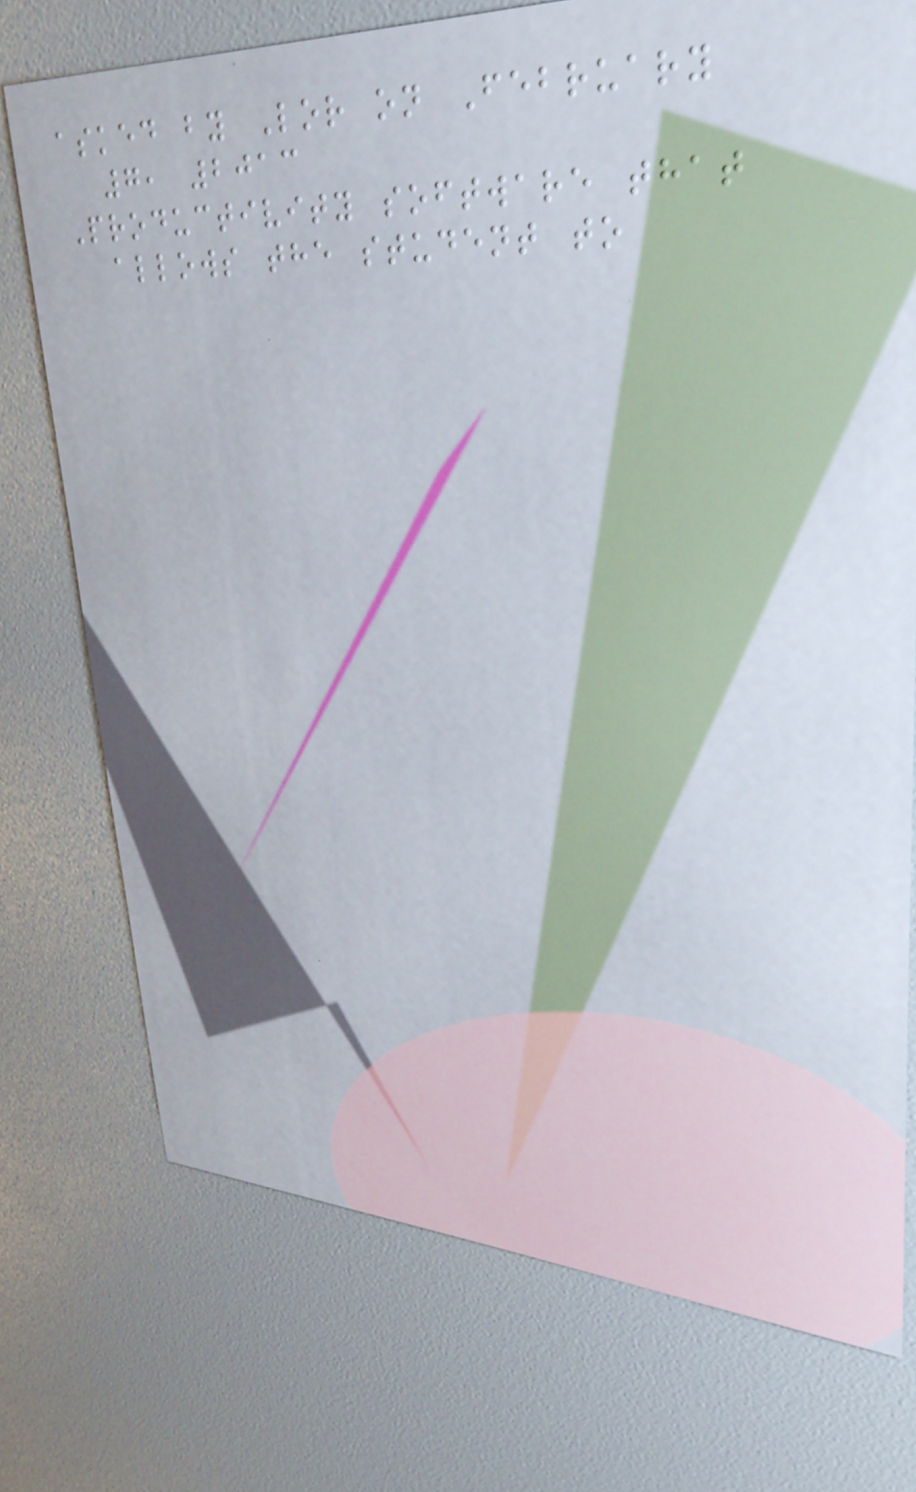asked by Lor on February
7, 2013
Productivity software that
allows the student to
